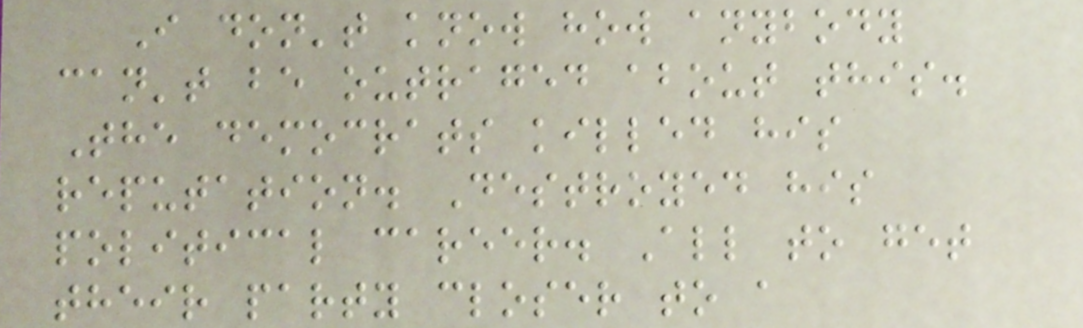I don't know how anybody
can't be outraged about this.
The democrats killed his
reputation. Destroyed his
political career. All to get
their party closer to a
